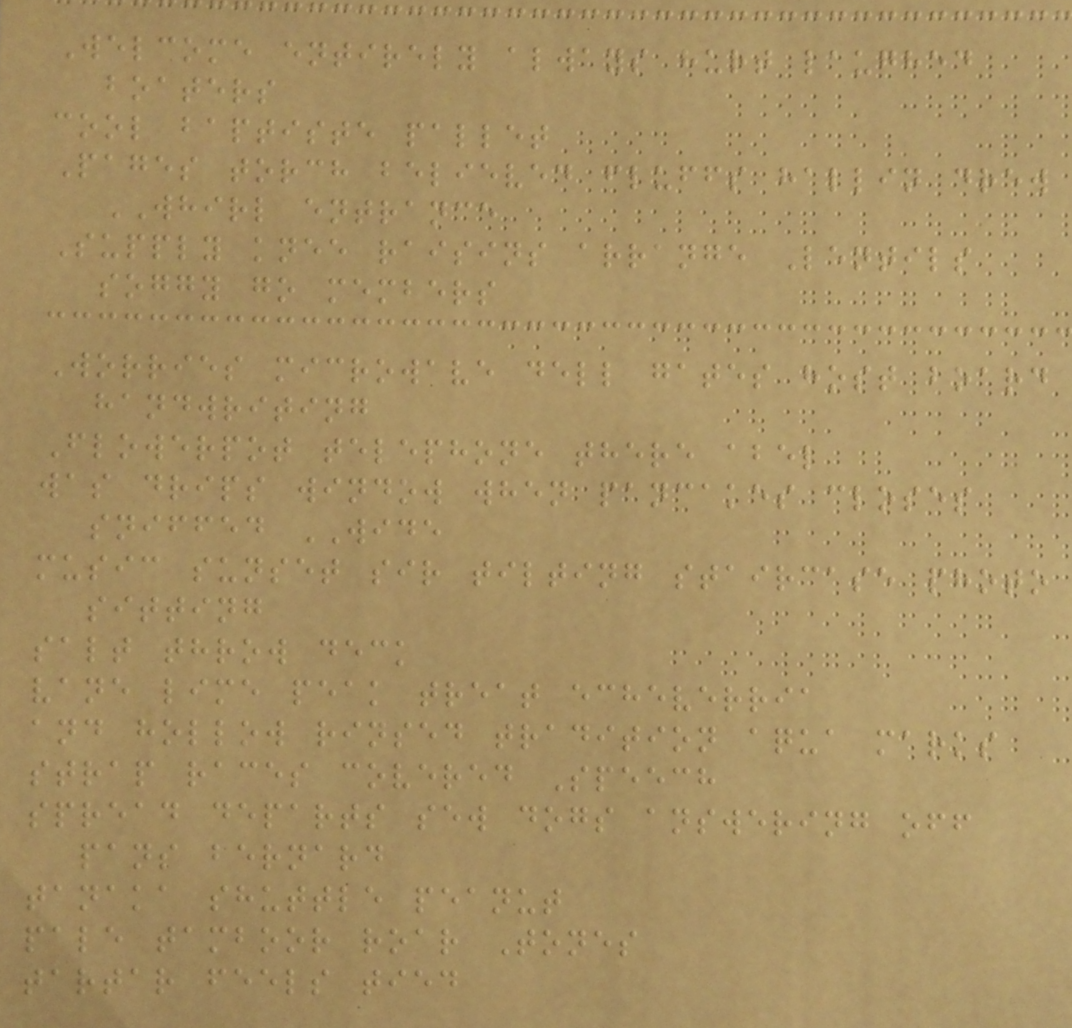Welcome entirely always hurt laughed
boaters
cool baptiste pallet
Pages torch believed fluffs hallin drew
WHIRL entrance
Supply knee raisins arrange Lentils
soggy go members
Worries microwave dell gates host board
handwriting
Flowerpot telephone there abel
was drips window when pancakes closes
sniffed WIDE
music sunset sir tilting staircase photo
sitting
salt throw deck
vane lime peak treat echeverria
and hollow rinsed tradition aqua marks
strap races covered Speech
spread departs sew dogs answering off
pans bernard
tanaka shuttle peanut
pale tamboor roar Tones
tartar feels tied
